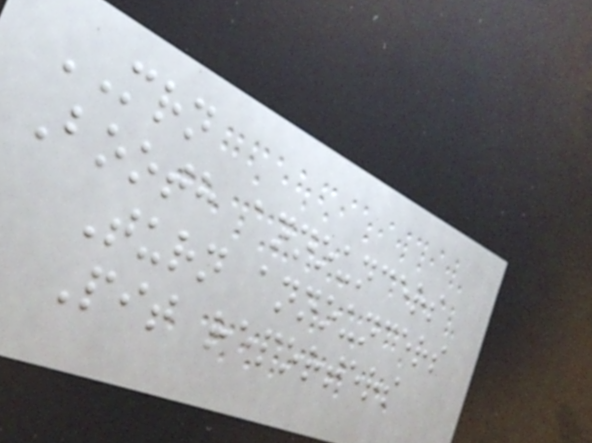MRN
Booth announcers
Turn announcers
Pit reporters
